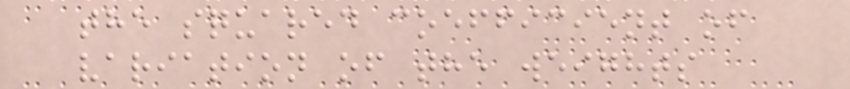the squared coefficient of
variation of the weights
